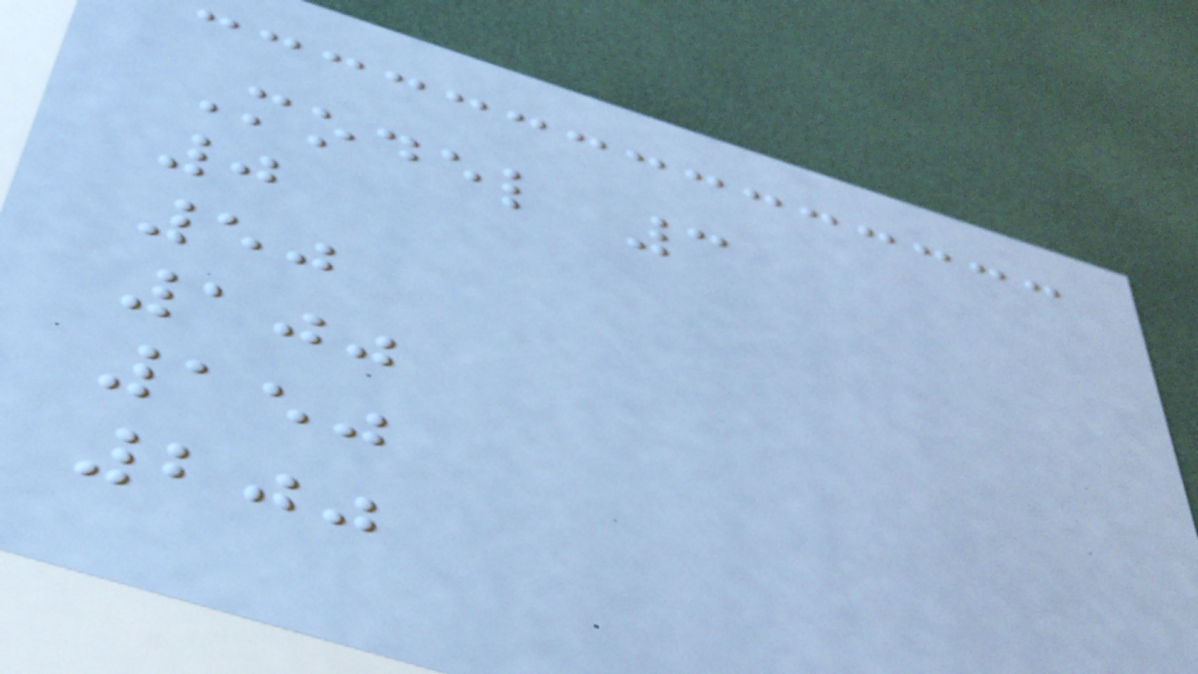Model 3
0
50
100
150
200
